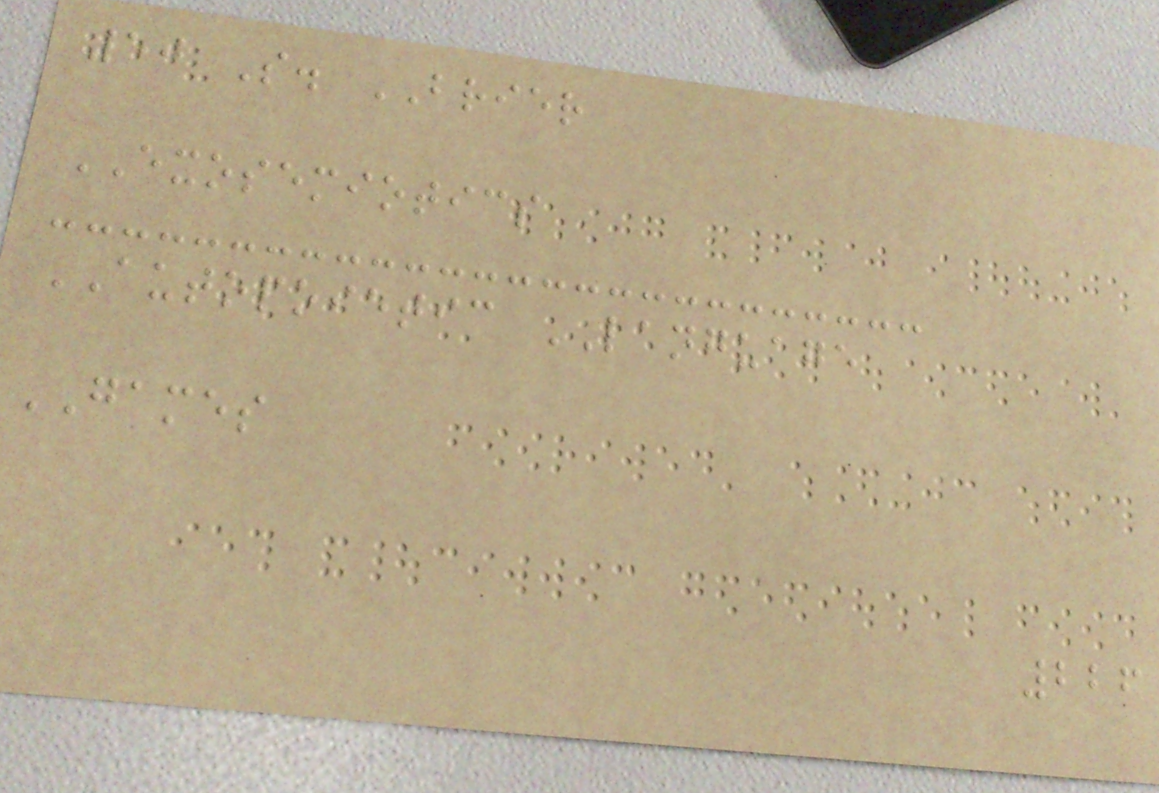50 S. BRIER
EXOSEMIOTICS
AUTOPOIETIC LANGUAGE
GAMES
226
